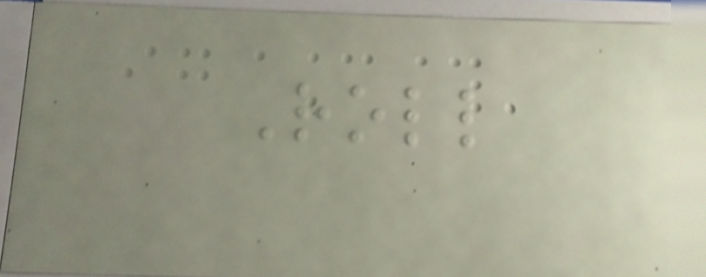Roll
